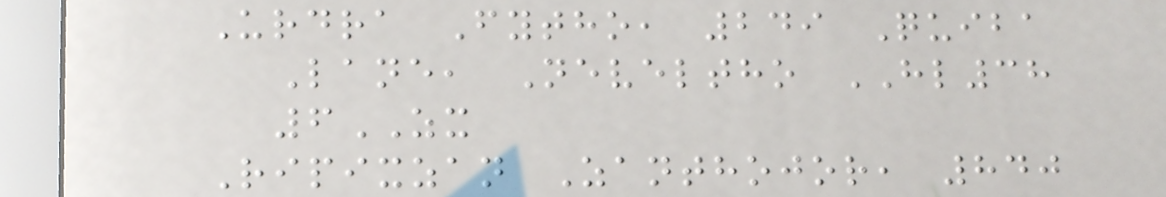Urdra Fytho, 249 Quiba
Lane, Neveltho HL38
6ZX
Ripixzan Zanthojor, 840
